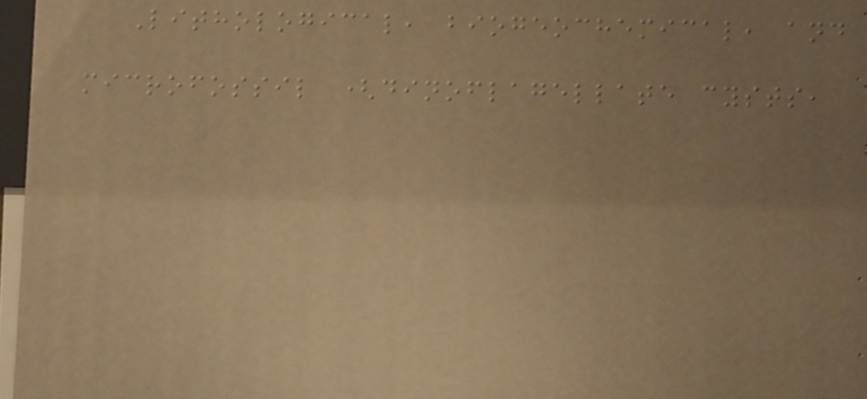Lithological, biogeochemical, and
microfossil (dinoflagellate cysts,
